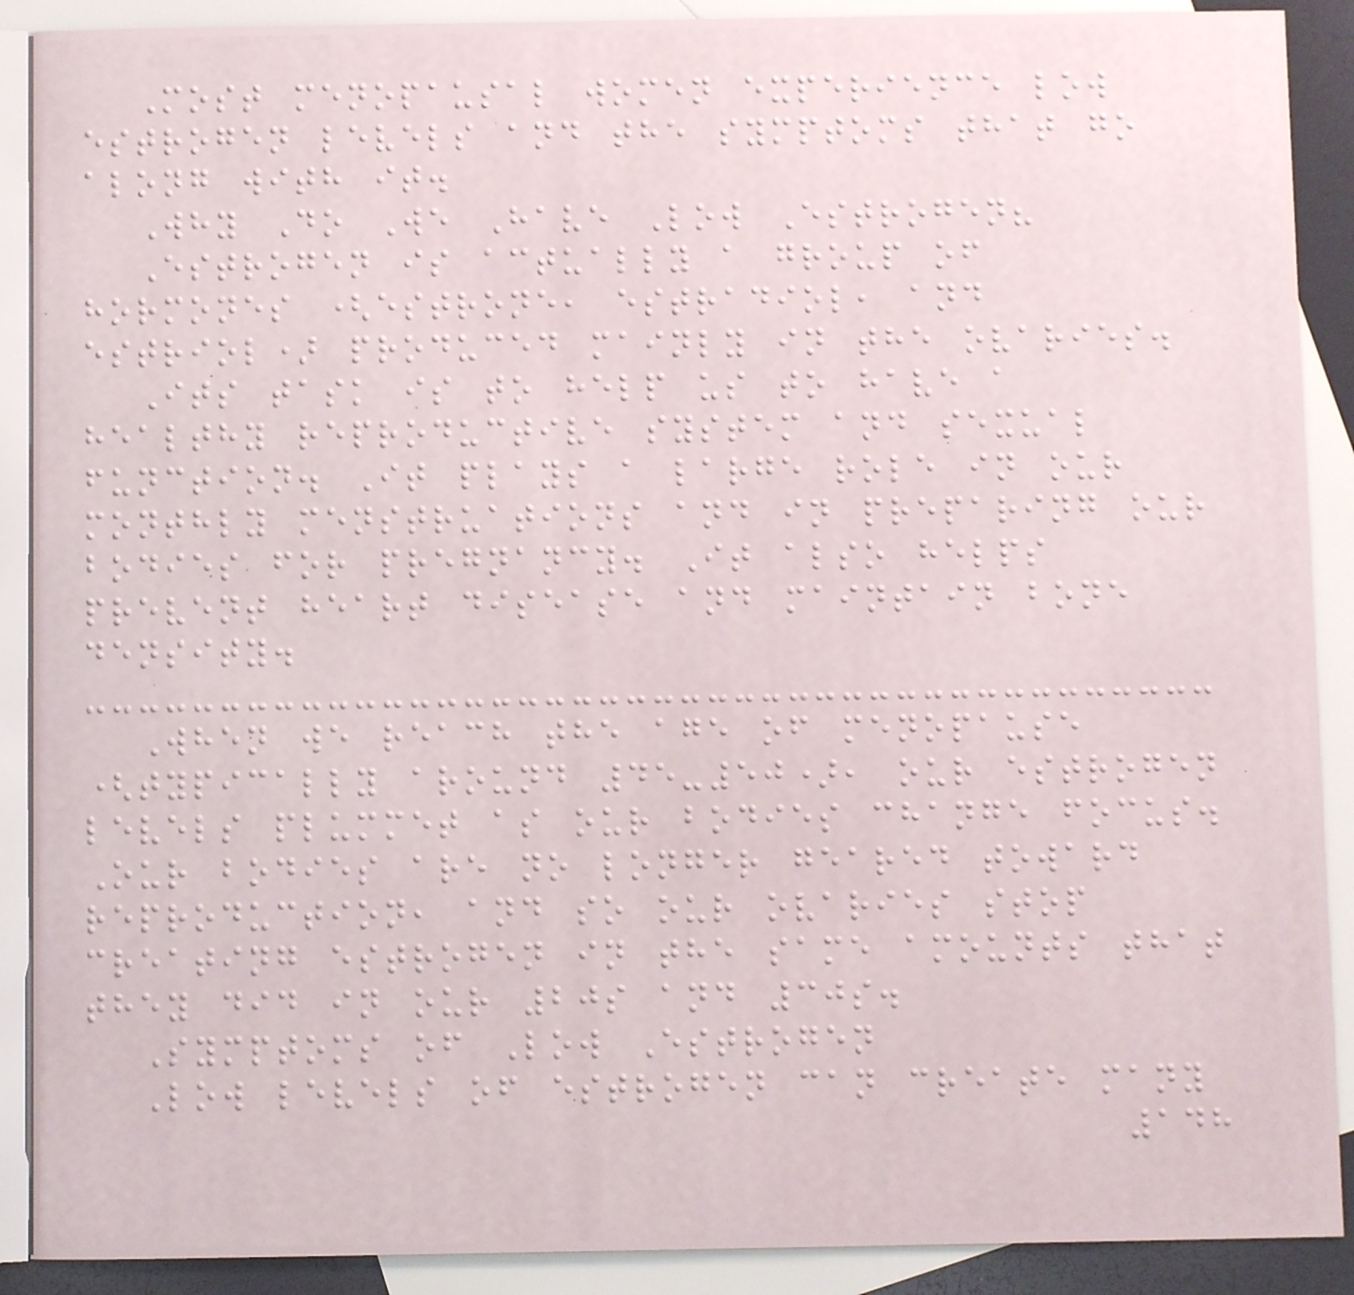Most menopausal women experience low
estrogen levels and the symptoms that go
along with it.
Why Do We Have Low Estrogen?
Estrogen is actually a group of
hormones (estrone, estradiol, and
estriol) produced mainly in the ovaries.
Its task is to help us to have a
healthy reproductive system and sexual
function. It plays a large role in our
monthly menstruations and in preparing our
bodies for pregnancy. It also helps
prevent heart disease and maintain bone
density.
When we reach the age of menopause
(typically around 45-50), our estrogen
levels plummet as our bodies change focus.
Our bodies are no longer geared toward
reproduction, and so our ovaries stop
creating estrogen in the same amounts that
they did in our 20s and 30s.
Symptoms of Low Estrogen
Low levels of estrogen can create many
148
